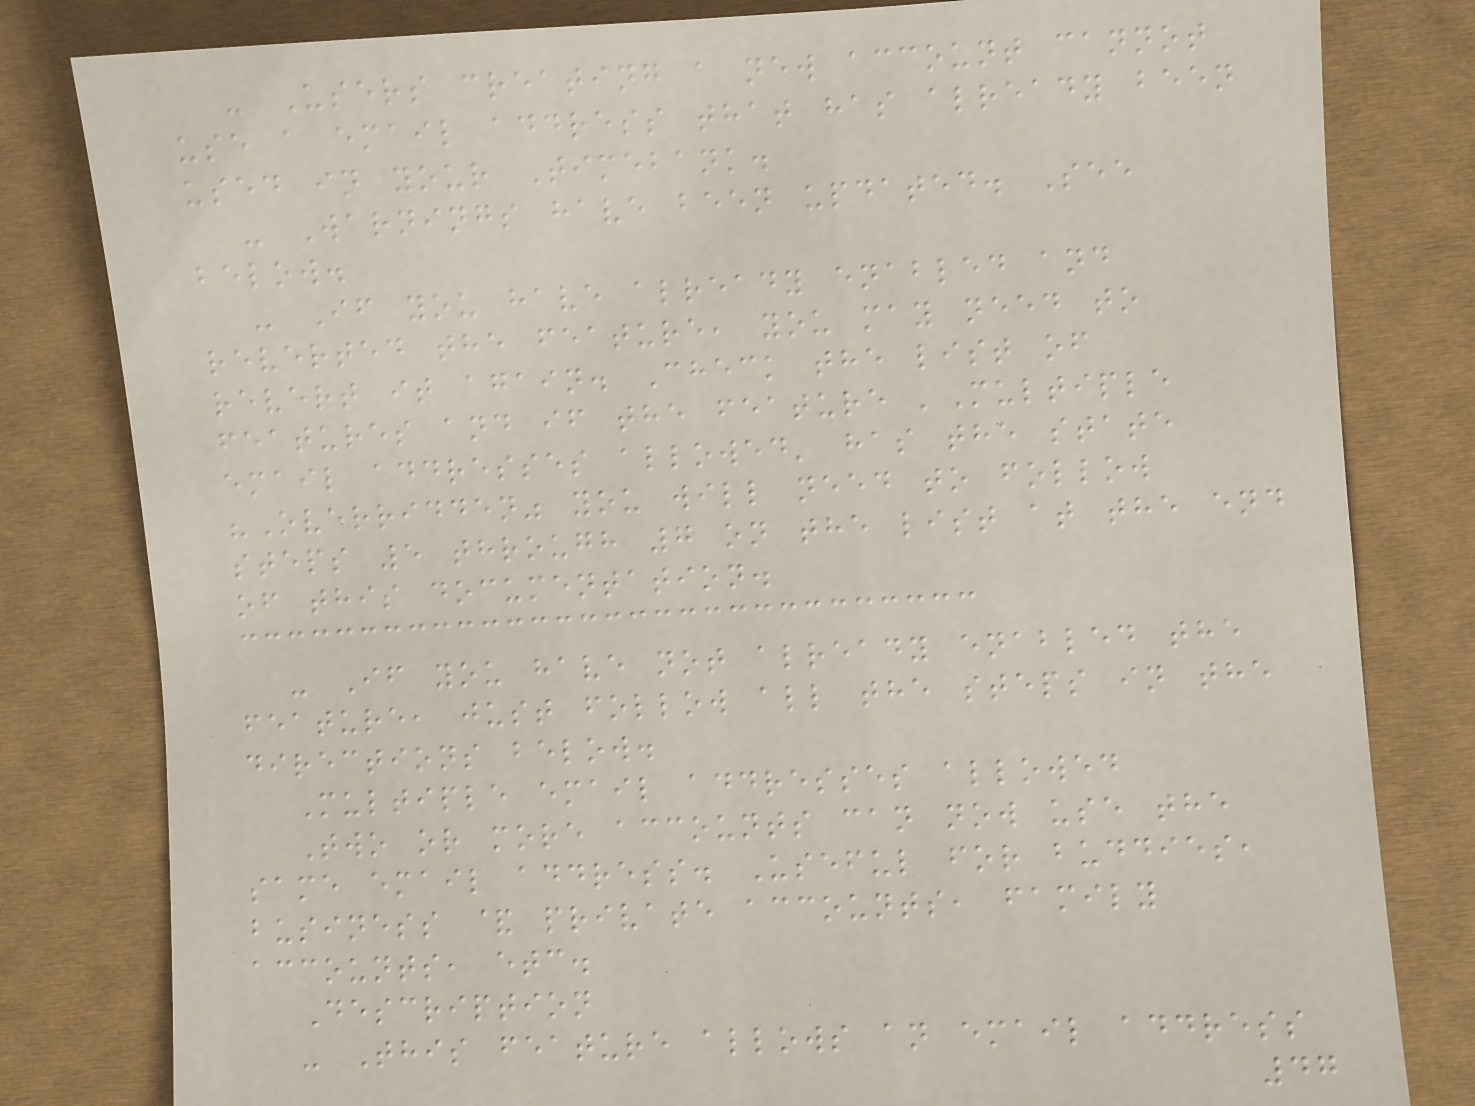- Users creating a new account cannot
use a email address that has already been
used in your Timebank.
- Warnings have been updated. See
below.
- If you have already enabled and
reverted the feature, you may need to
revert it again. Check the list of
features and if the feature 'Multiple
email addresses allowed' has the state
"Overridden" you will need to follow
steps 5 through 7 on the list at the end
of this documentation.
- If you have not already enabled the
feature, just follow all the steps in the
directions below.
Multiple email addresses allowed
Two or more accounts can now use the
same email address. Useful for buddies,
business & private accounts, family
accounts, etc.
Description
- This feature allows an email address
47
